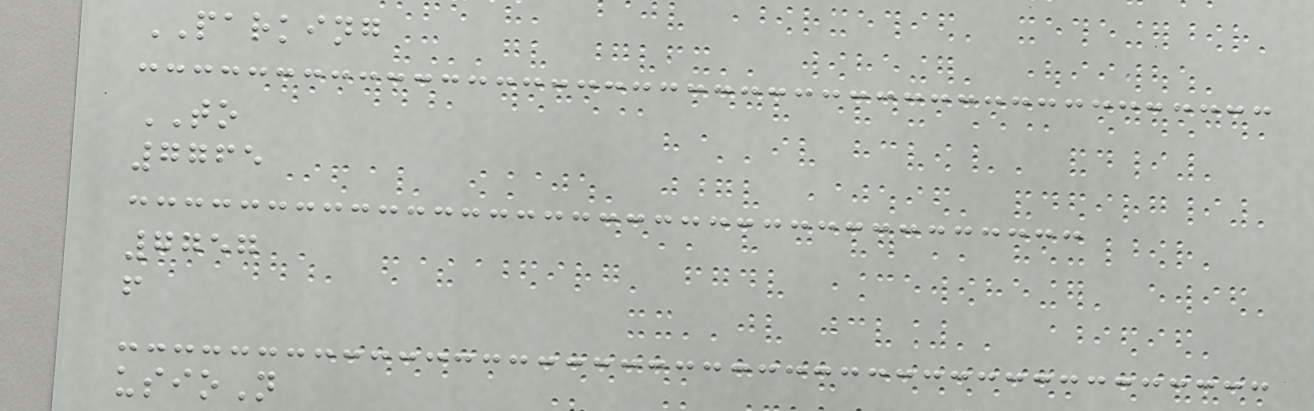PARKING
TO
7765
7757
f
usioN
